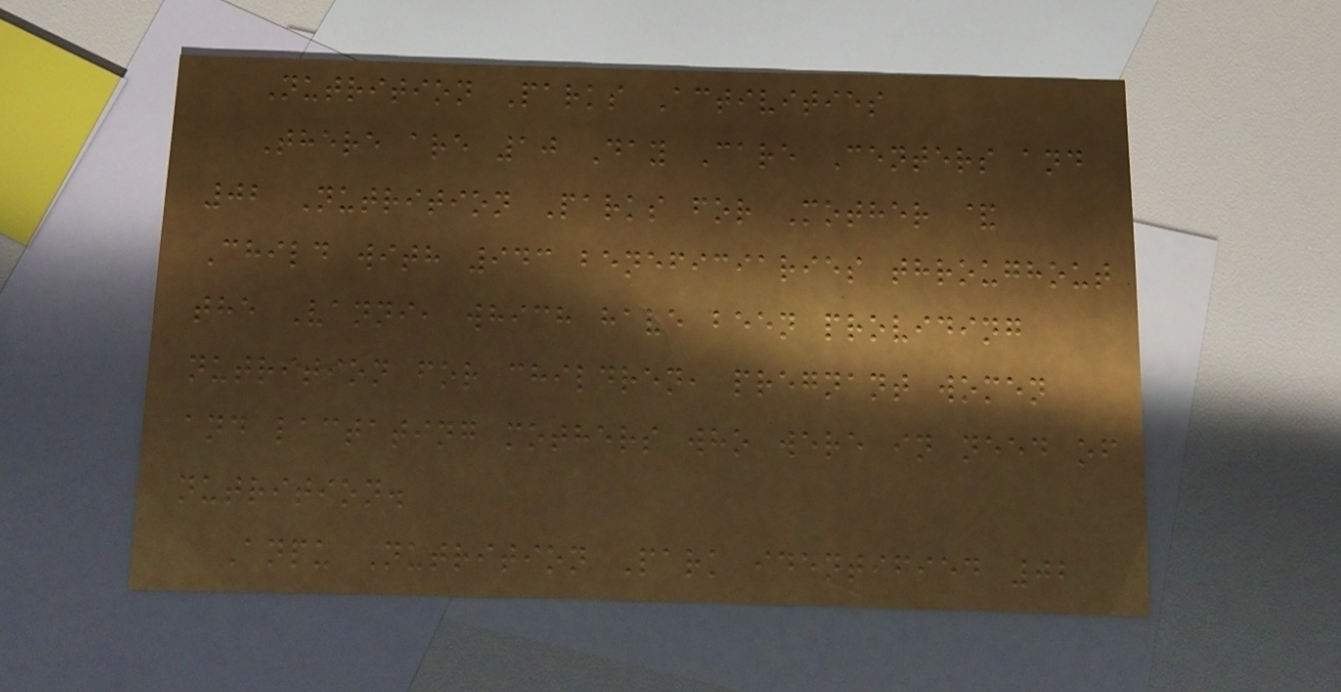Nutrition Parks Activities
There are 10 Day Care Centers and
02 Nutrition Parks for Mother &
Child with 943 beneficiaries throughout
the Vanni, which have been providing
nutrition for children, pregnant women
and lactating mothers who were in need of
nutrition.
Anpu Nutrition Park identified 02
